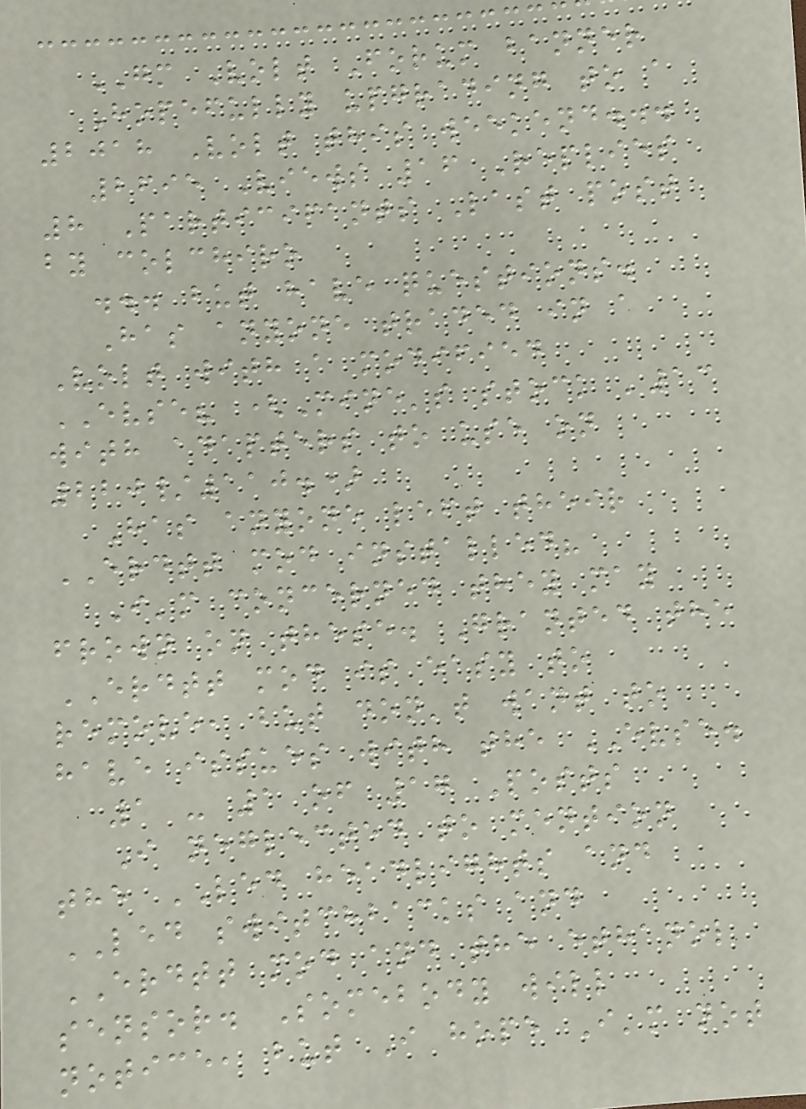GM Volt Forum banner
Hopefully upgrading to a
2018 Volt this weekend...
2695 Views 16 Replies
8 Participants Last post
by colchiro
... but have questions.
Has anyone traded in a
Volt with a modified
EVSE? (Mine's stock '13
with adapters to use on
220/110.)
Has anyone left their
ERDTT mod installed?
I'm concerned they may
frown on these. Granted the
ERDTT mod is easy to
remove, but don't want to
have issues with the EVSE.
1 - 1 of 17 Posts
I neglected to mention
the LED headlights and
LED switchbacks and
ERDTT mod and the ethanol
sensor. Somebody will
notice, but I hope I'm not
